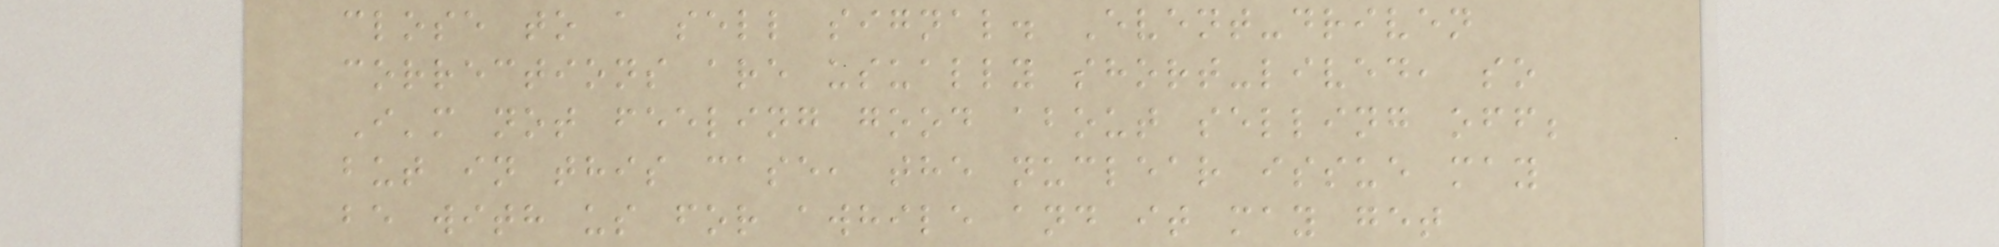close to a sell signal. Event-driven
corrections are usually short-lived, so
I'm not feeling good about selling off;
but in this case, the nuclear issue may
be with us for awhile and it may get
